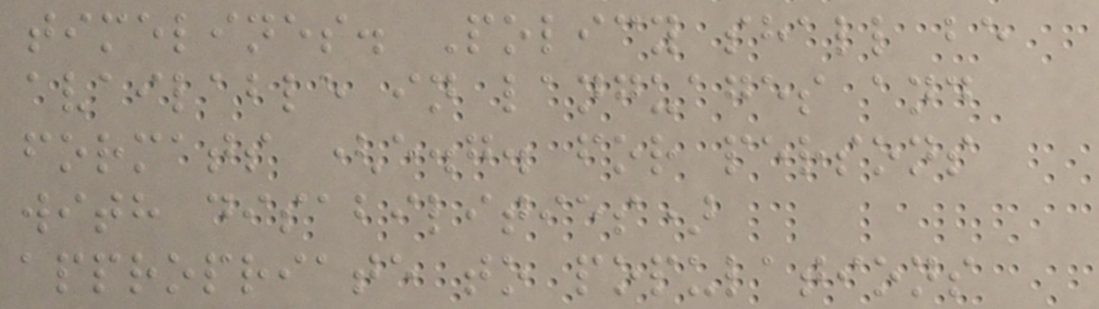timelines. Policy shall be
available in languages and
formats (e.g. for persons
with disabilities)
appropriate to populations
